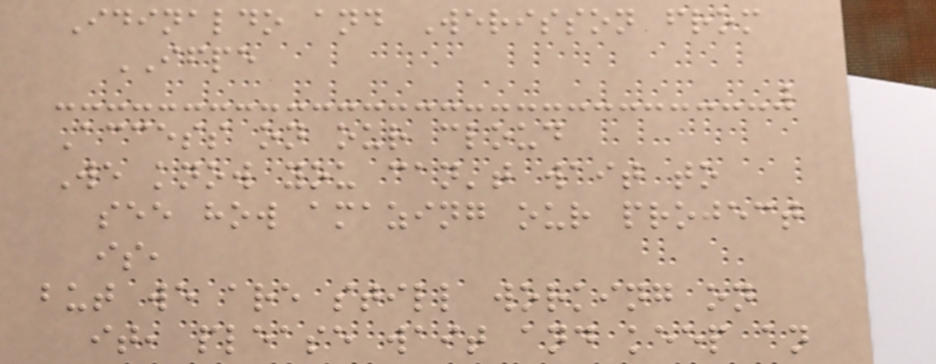Idinaldo and Werisson from
IFPE
Access on our cloud
We know you can't wait to
see how amazing our project
is,
but we are still working on
it, please wait and keep an
